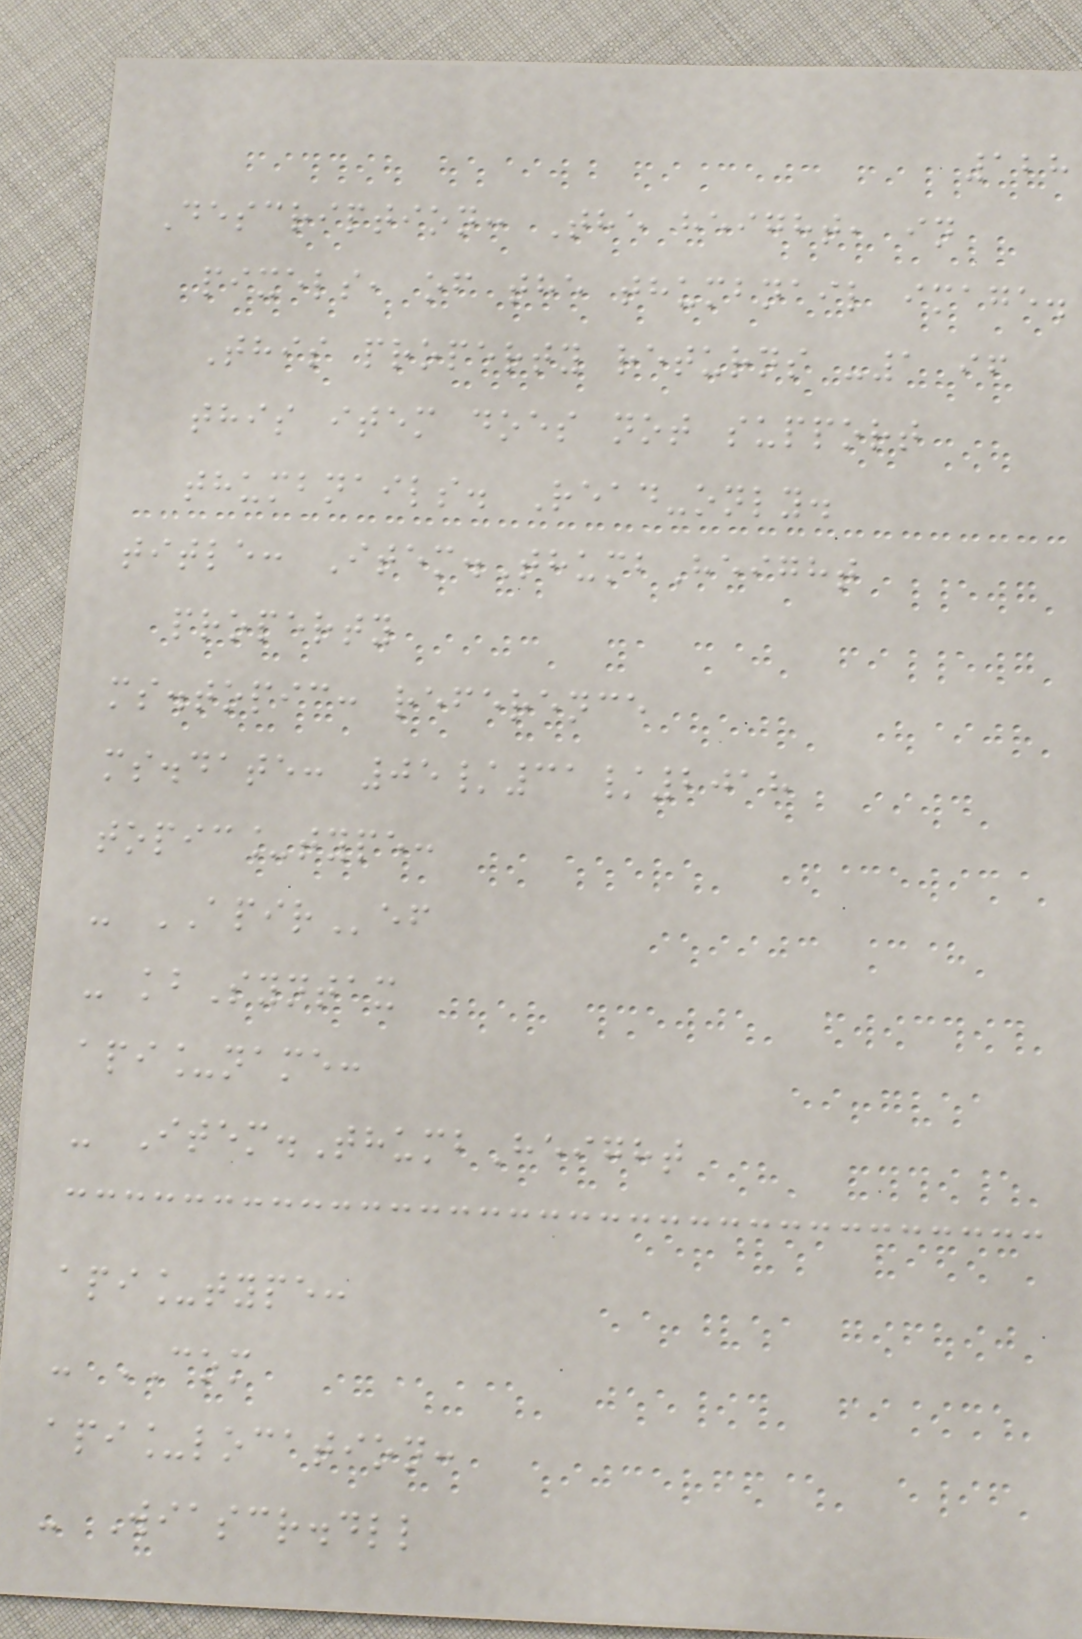128
Description: The height, in
pixels, of the thumbnail image.
This property returns -1 if
this item does not support
thumbnails. Read-only.
title: Item.ThumbHeight
property
ms.topic: reference
ms.date: 05/31/2018
topic_type:
- APIRef
- kbSyntax
api_name:
- Item.ThumbHeight
api_type:
- COM
api_location:
- Wiascr.dll
